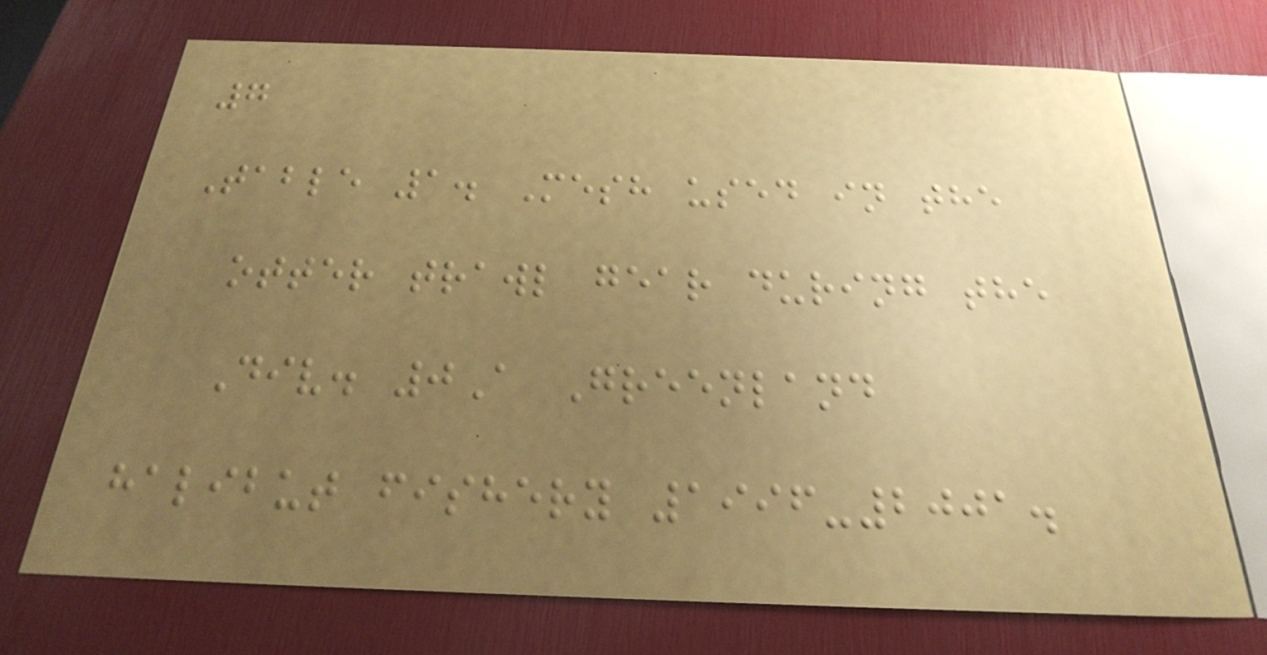7
Table 1. Mesh used in the
otter trawl gear during the
Div. 0A Greenland
halibut fishery 1996-2001.
